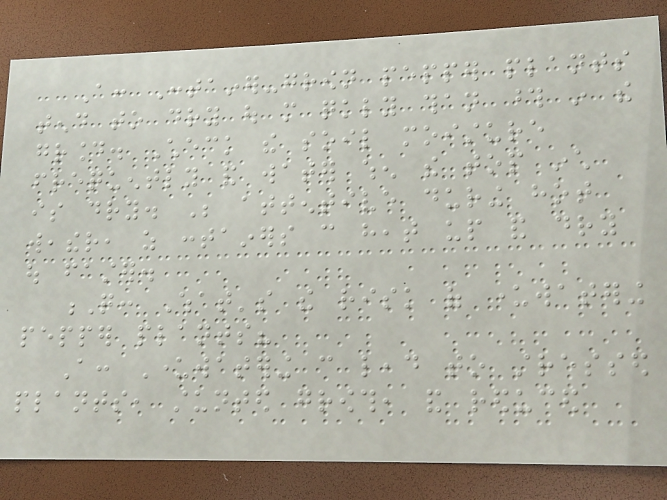A: Container-grown pepper plants
tend to dry out more quickly than those in the
ground. Check the soil moisture
frequently and water when the top inch
is dry. Be attentive during hot
weather, as containers can heat up and dry
out faster.
Q: What's the risk of underwatering
pepper plants?
A: Underwatering can lead to stressed
plants, stunted growth, and reduced
